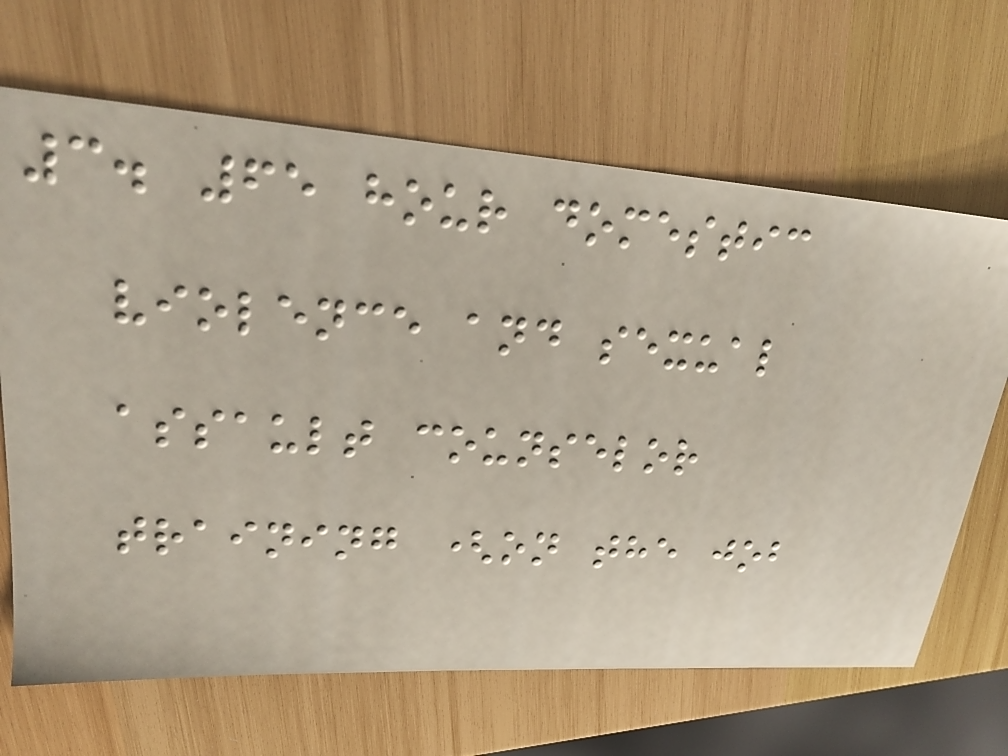3. 65 hour domestic
violence and sexual
assault counselor
training (on the job
